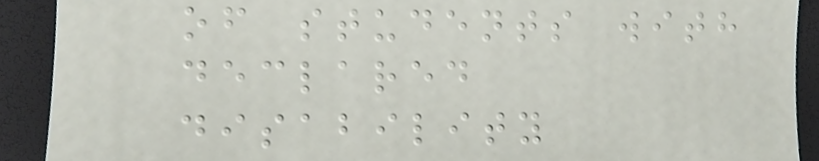of students with
declared
disability
